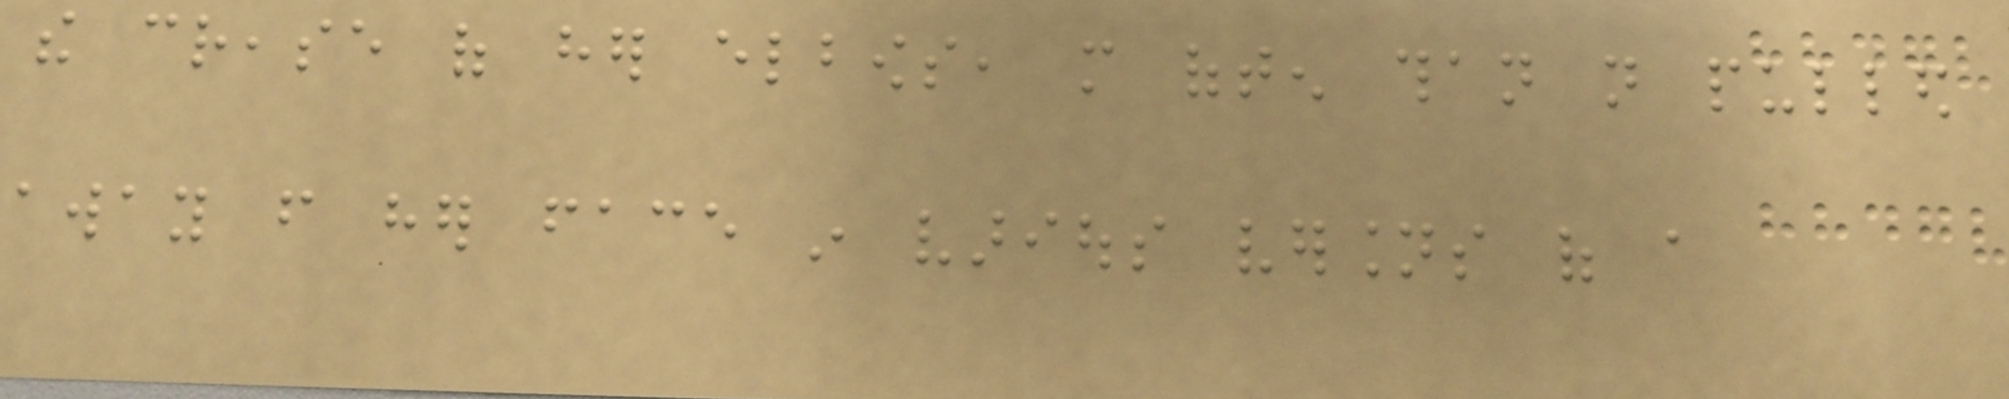the crease of her elbows, more often than not pulled
away from her face in various versions of a
